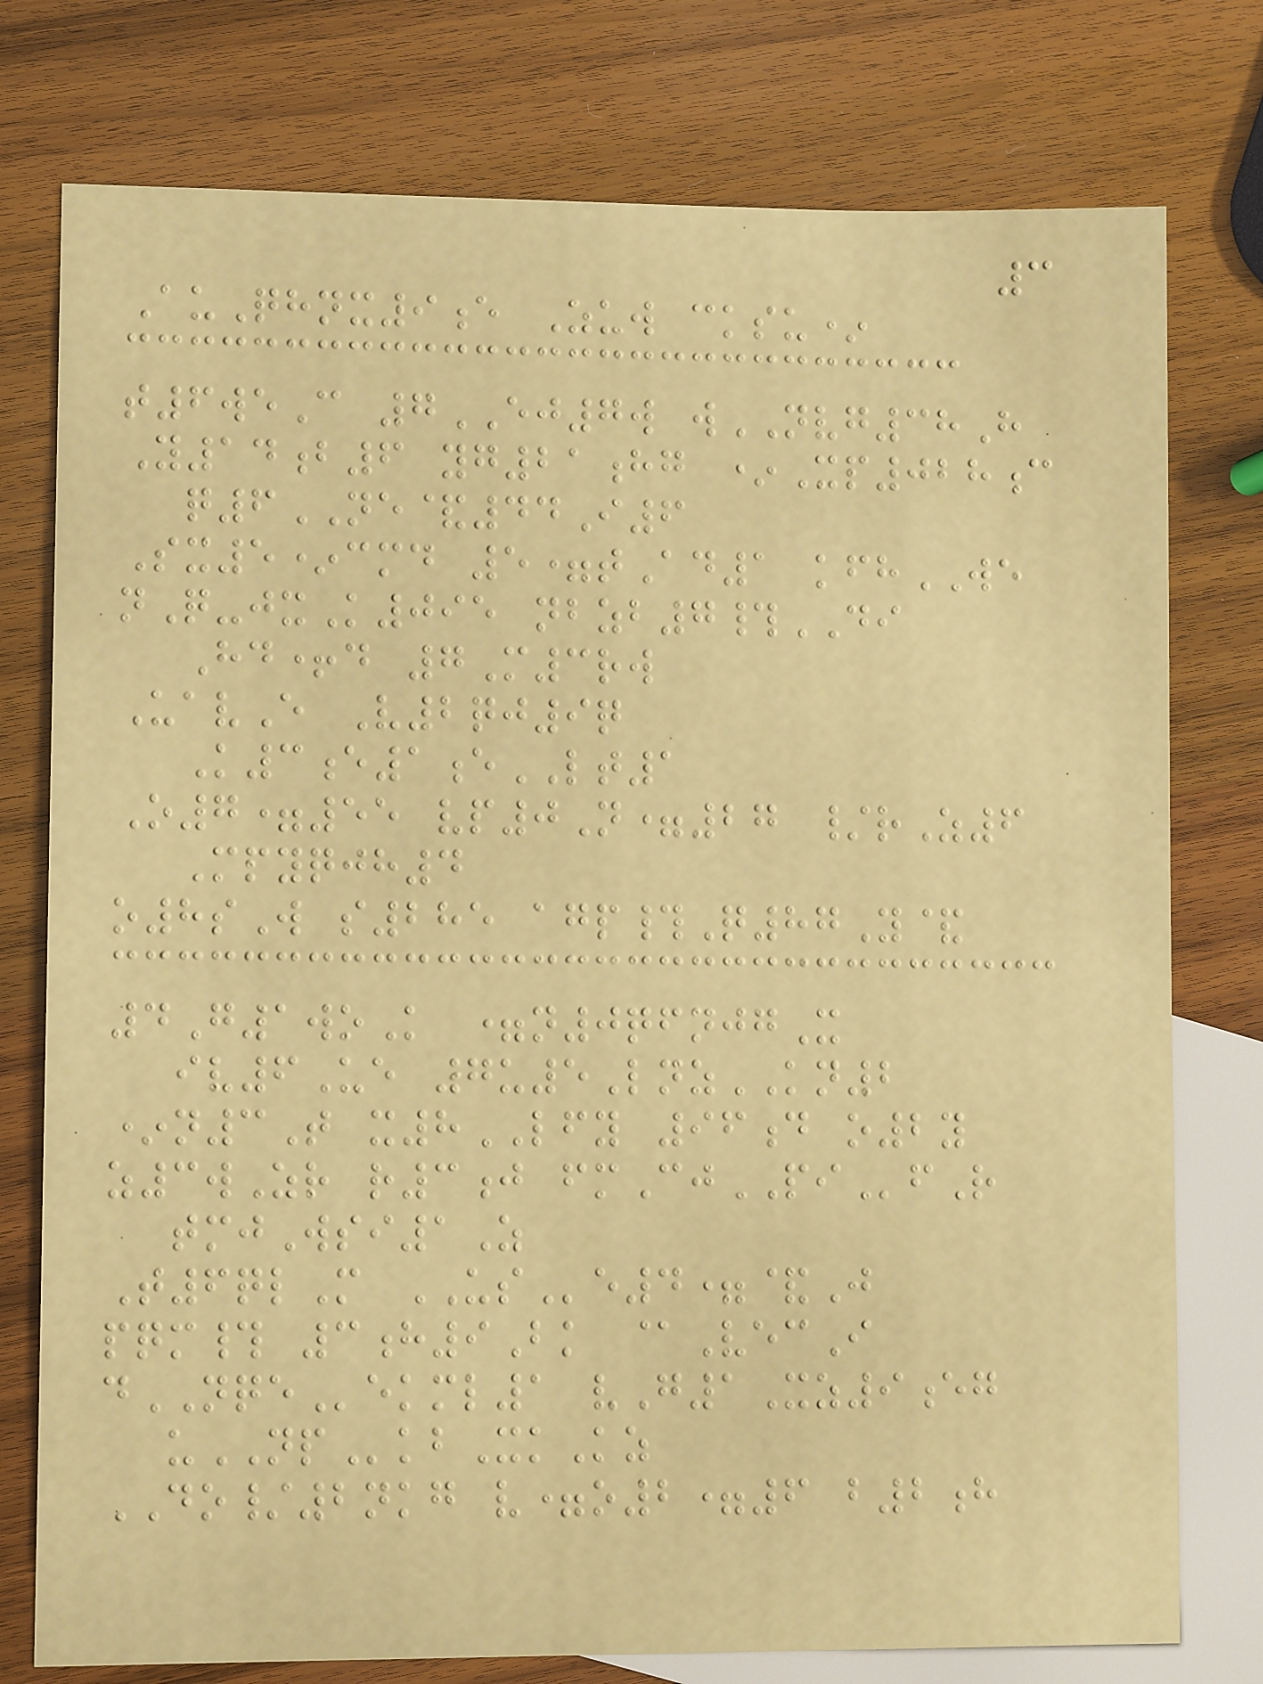3
AuQhnx9e Zuw cksu*
t6weC 7EJ7w wNVG38H
Y14b6 yg21hg *Xp028c
q6NE&44I6
Sx5*cmd 5=tAd1 kfhWE
nQ-jxK095 nbzb7#DI
Hd+d 7M3rw
UavE V2qj9q
K3e1eLT1
O7=55 vp0N=27 /rZ6
Mpyqjh4
o8sW s285 agp#Q87Y&
4G1woK =n0qfnjgX
iv6Ue 7u5LnzKN2
*n3T x8LFY 96d o2y
z3wZr r3j fmCjPIfR
tmjWsi1Z
T6qlM USe4=&J
pqm# 3h9Bk @VecI
dNQEekml1 vG1Xz9eg
uNPkbXkKz
DO/2nkg v=o2=6 b2h
